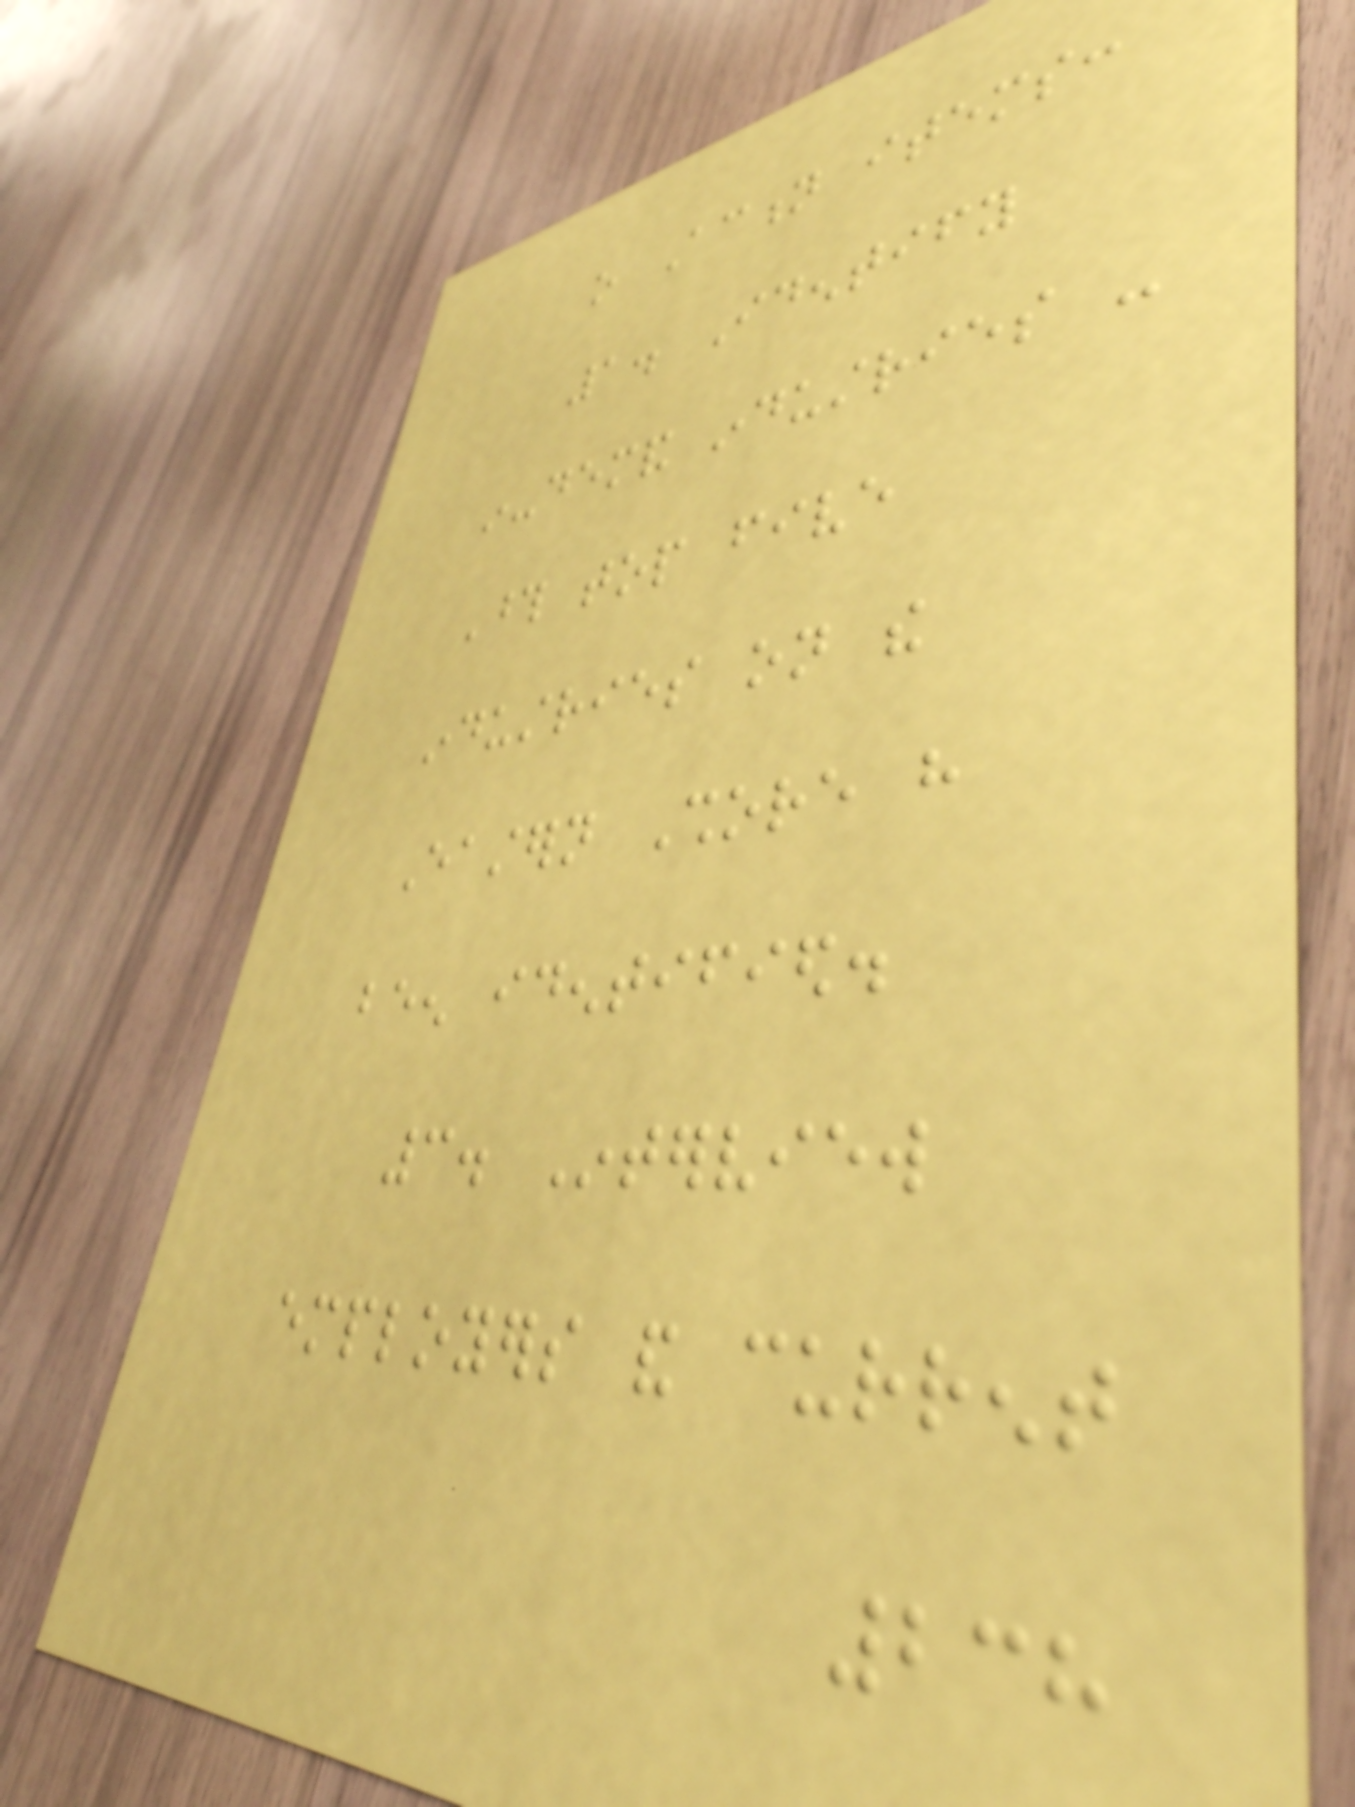o Action items:
1. Identify
in-demand industries -
Those top five
industries on the
Eastern Shore have
been identified.
3. Interview
employers and current
238
